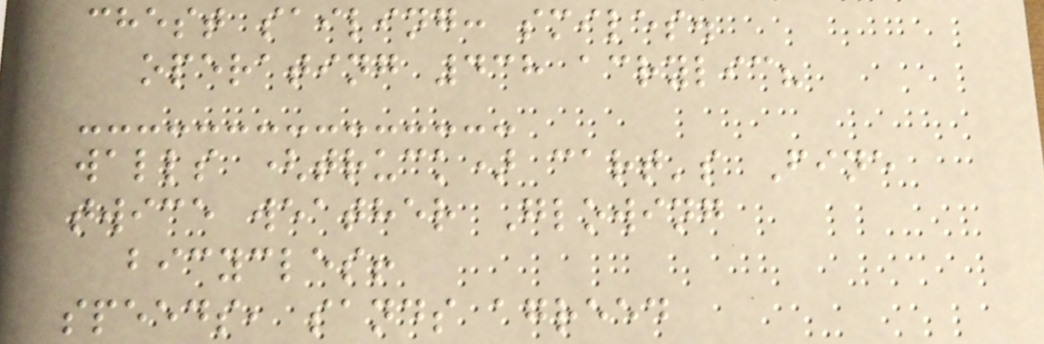chest sailing: smiles.
operating 438 acrylic?
walls (truck) cart's Fine
twice weather Glowing
bicycles!
speeds, sands agreed
